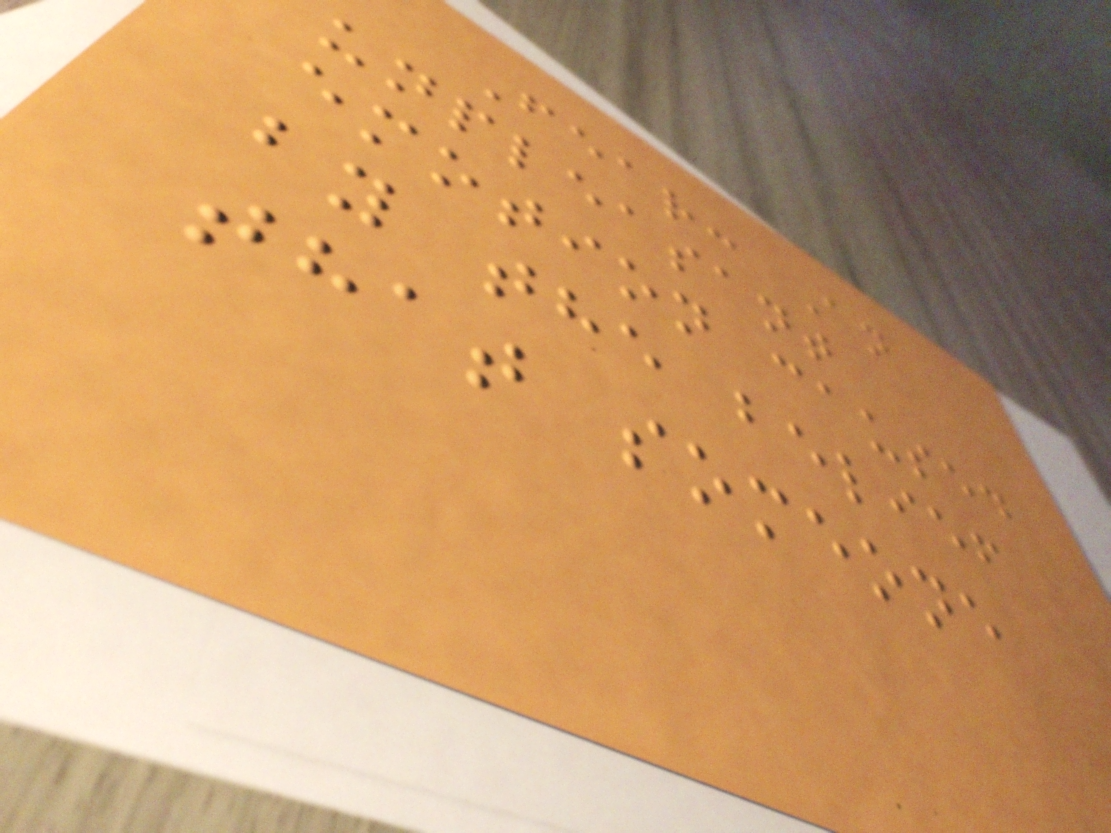Fear: An
unpleasant
emotion caused
by the belief
that someone
